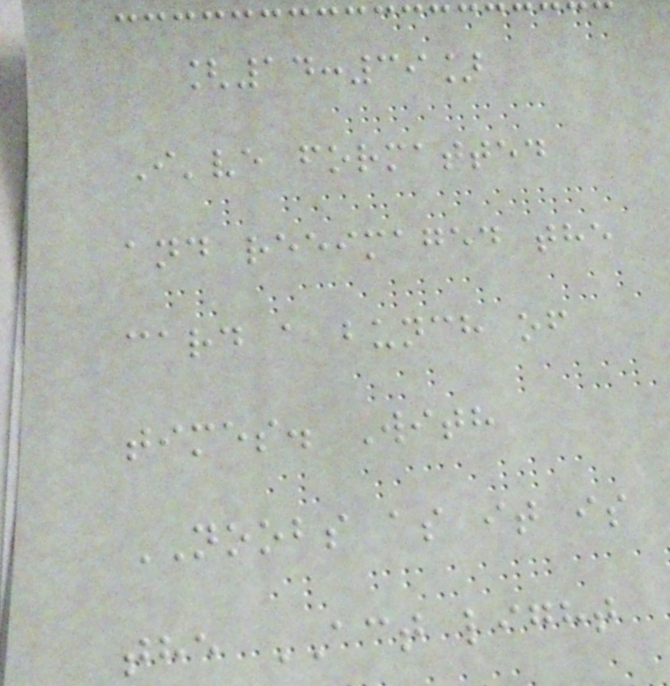[14:39]
I've formatted
and reeimaged the
card a bunch of
times. With
NOOBS as it is
the ACT light
